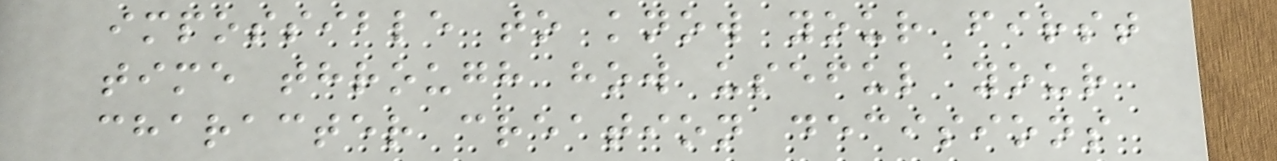impossible to know your first
time through how useful your
character creation decisions
